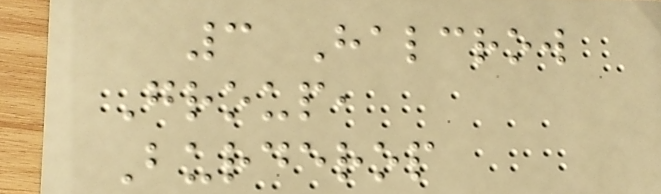3 Halcrow
Group,
Burderop
